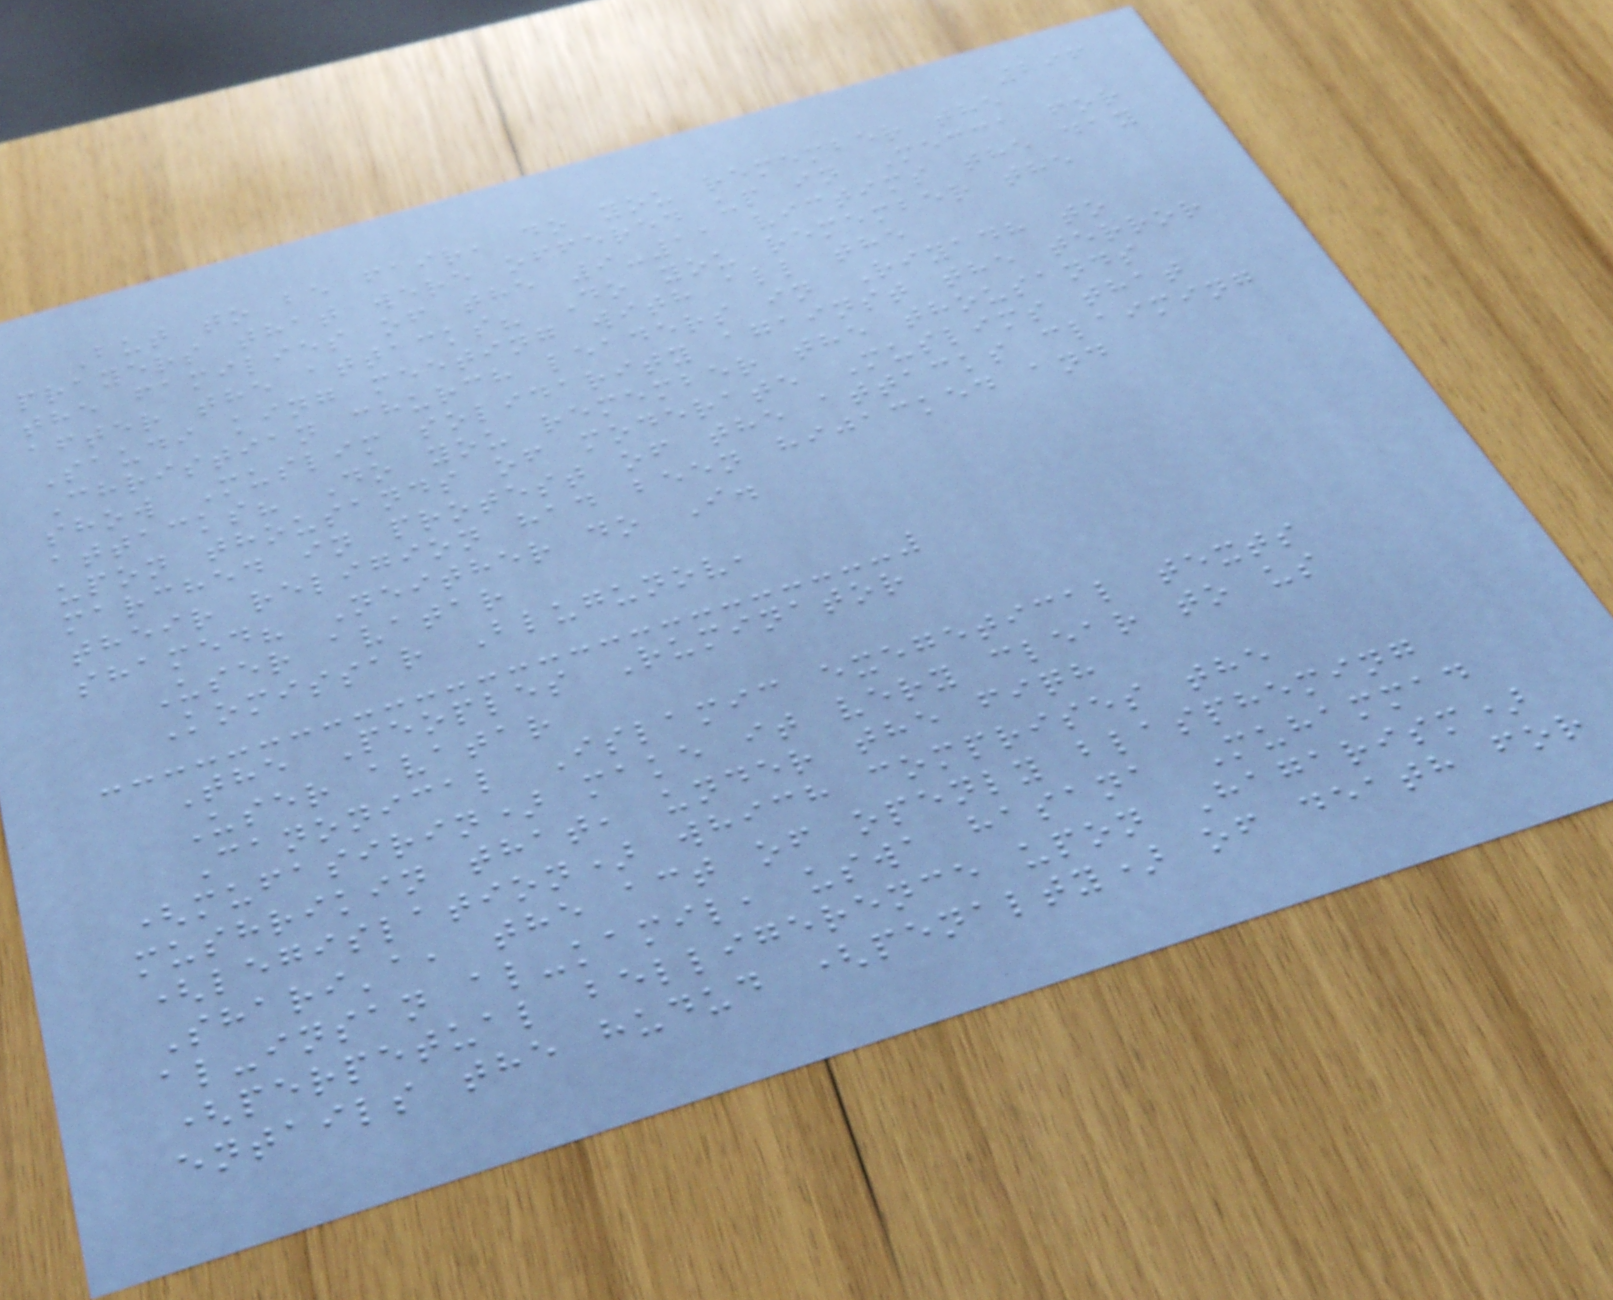296
But to be fair, do you remember the
prayers that were offered up in Mecca for
the families of the 9-11 victims the day
after the attacks? Do you remember the
Saudi king meeting with all the
Christian church leaders in Riyadh to
show Muslim solidarity against the terror
attacks? Do you remember the thousands
upon thousands of moderate Muslims that
marched in protest of the attacks claiming
their religion had been hijacked and
shamed? Neither do I.
User avatar
Komissar Blugunov,
The Peoples Ruminator
User avatar
Canonical Islamic exegetical texts
(mufasirin) make it very clear to us
mushrikin that, under the fiqh
(legislation) which comprises the
Shari'a, the act of openly blaspheming
al-insan al-kamil, uswa hasana Muhammad
(perpetual belligerence upon Hagarism)
entails the hudud (penalty) of death for
